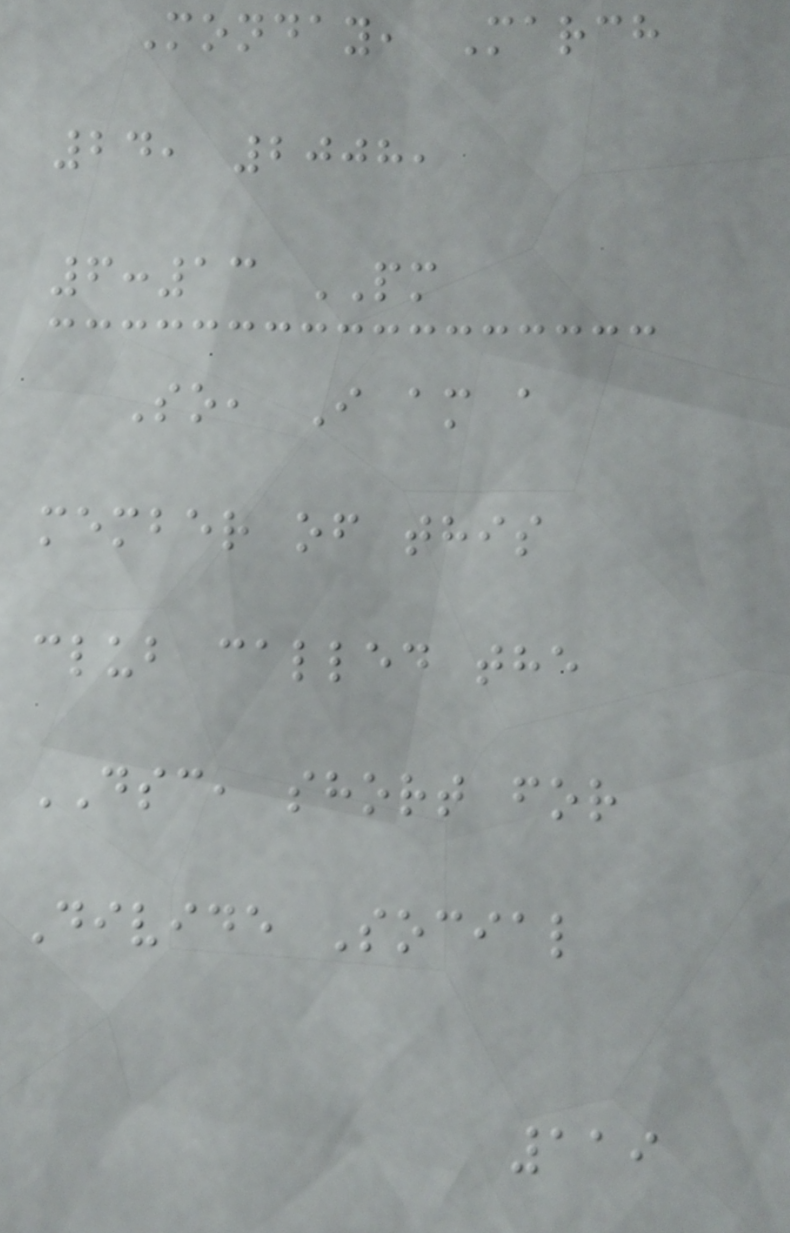Monday, March
24, 2008,
6:13 PM
So, I am a
member of this
club called the
DSC, short for
Divide Social
119
